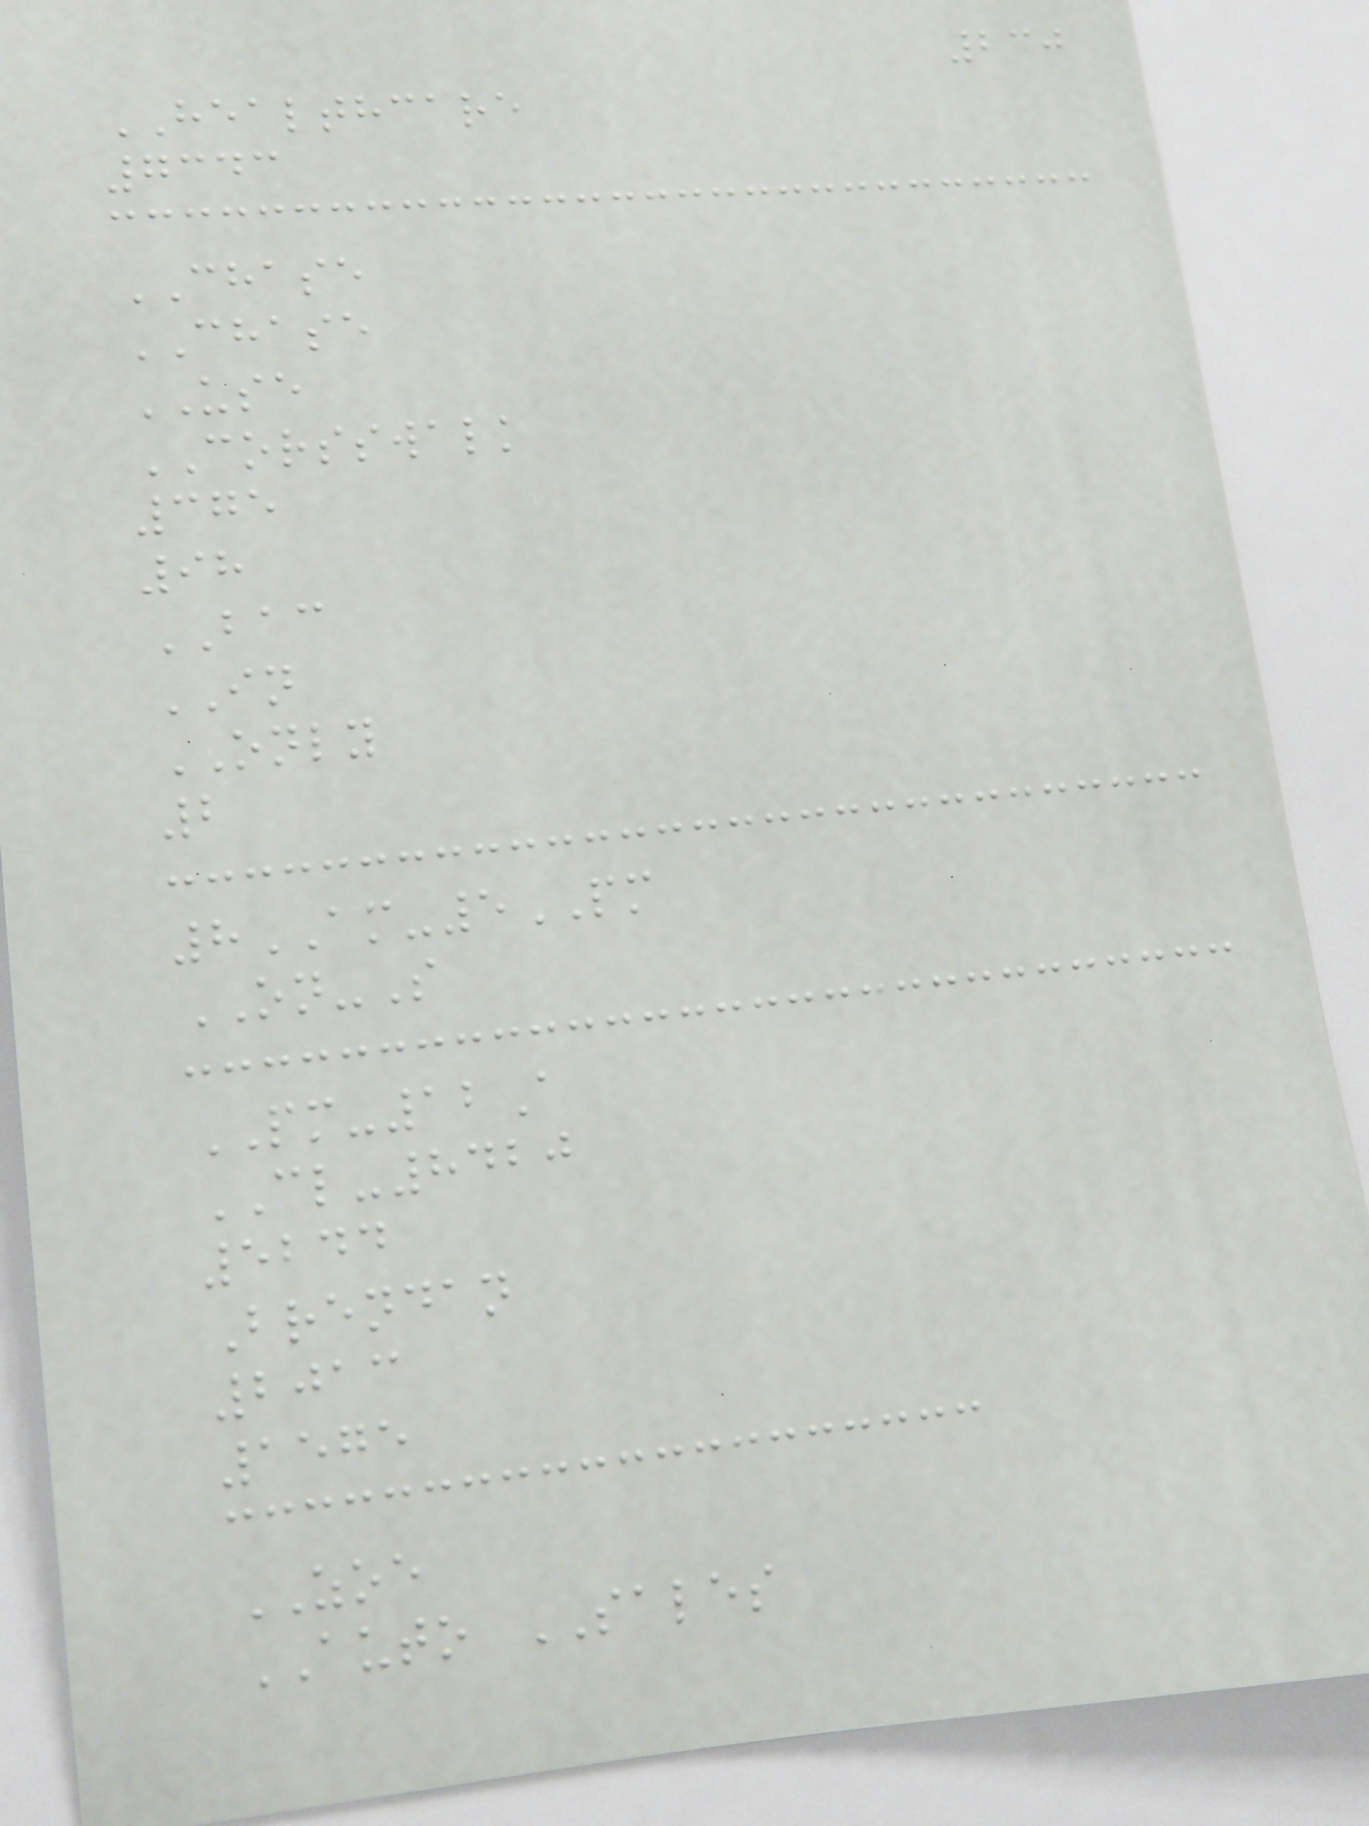230
HEALTHCARE
7343
CHASE
CHASE
USE
CORSSWALK
375
98
BAC
IN
ONLY
2
8AM-5PM
ON-S
PM-12A
CL-8420
5244
Brendan
2013
1575
ZOE
AUTO SALES
